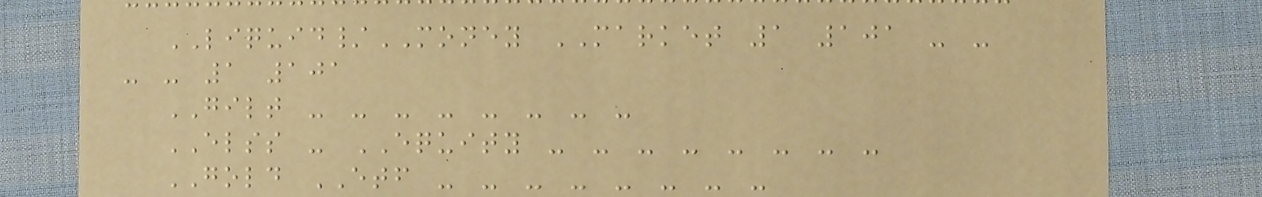LIQUID/MONEY MARKET 1 101 - -
- - 1 101
GILT - - - - - - - -
ELSS - EQUITY - - - - - - - -
GOLD ETF - - - - - - - -
